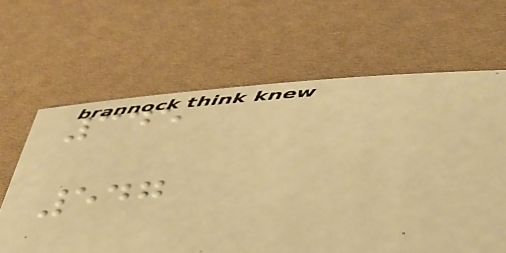345
547
